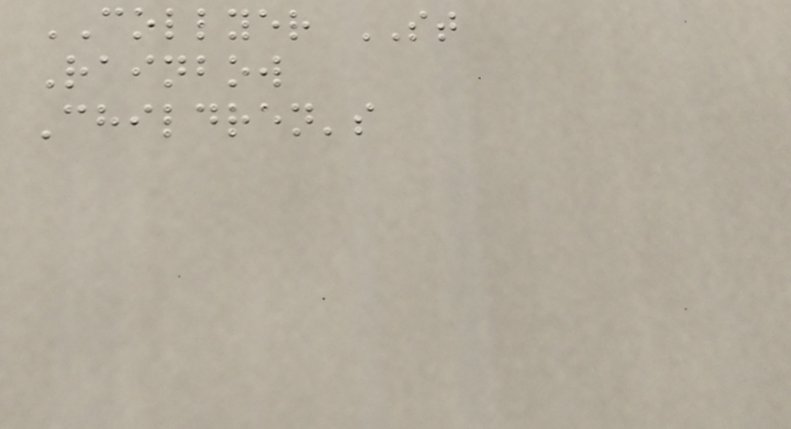COLLYER ST
Rainbow
Children's
